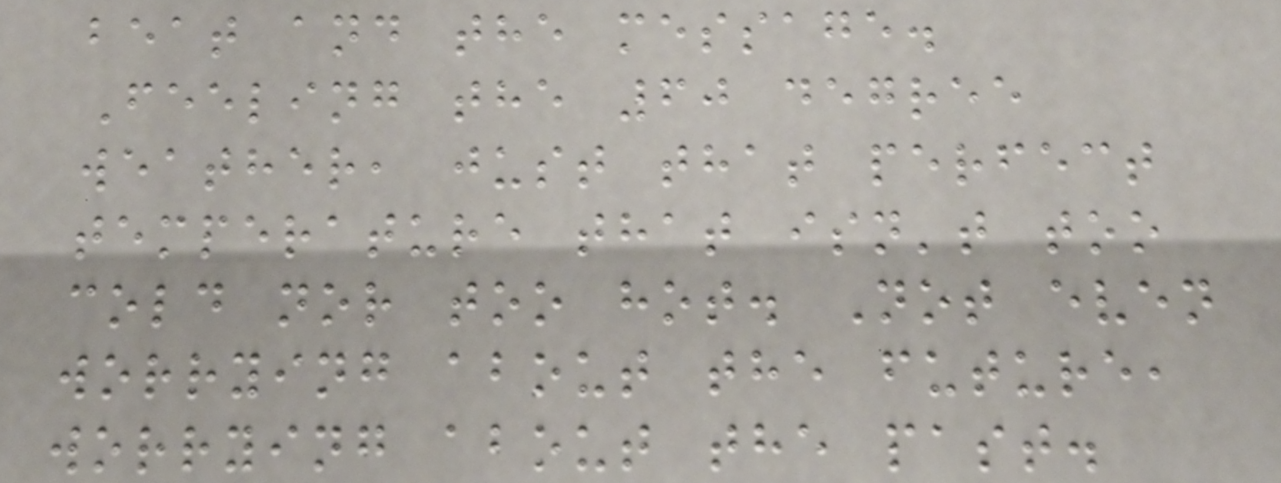beat and the message.
Feeling the 60 degree
weather, just that perfect
temperature that isn't too
cold nor too hot. Not even
worrying about the future,
worrying about the past.
